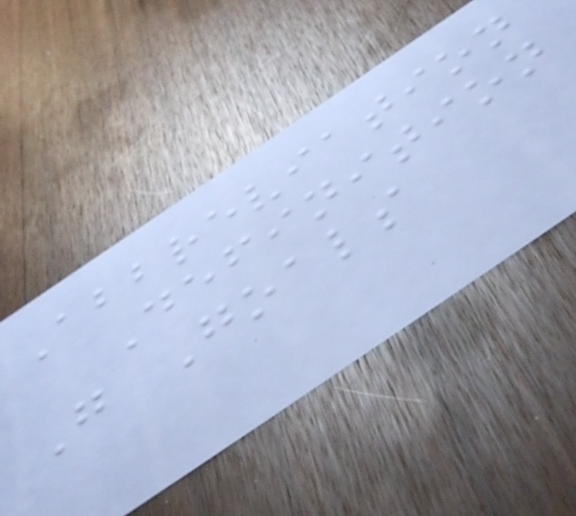Abbreviation
Definition
G Goals
